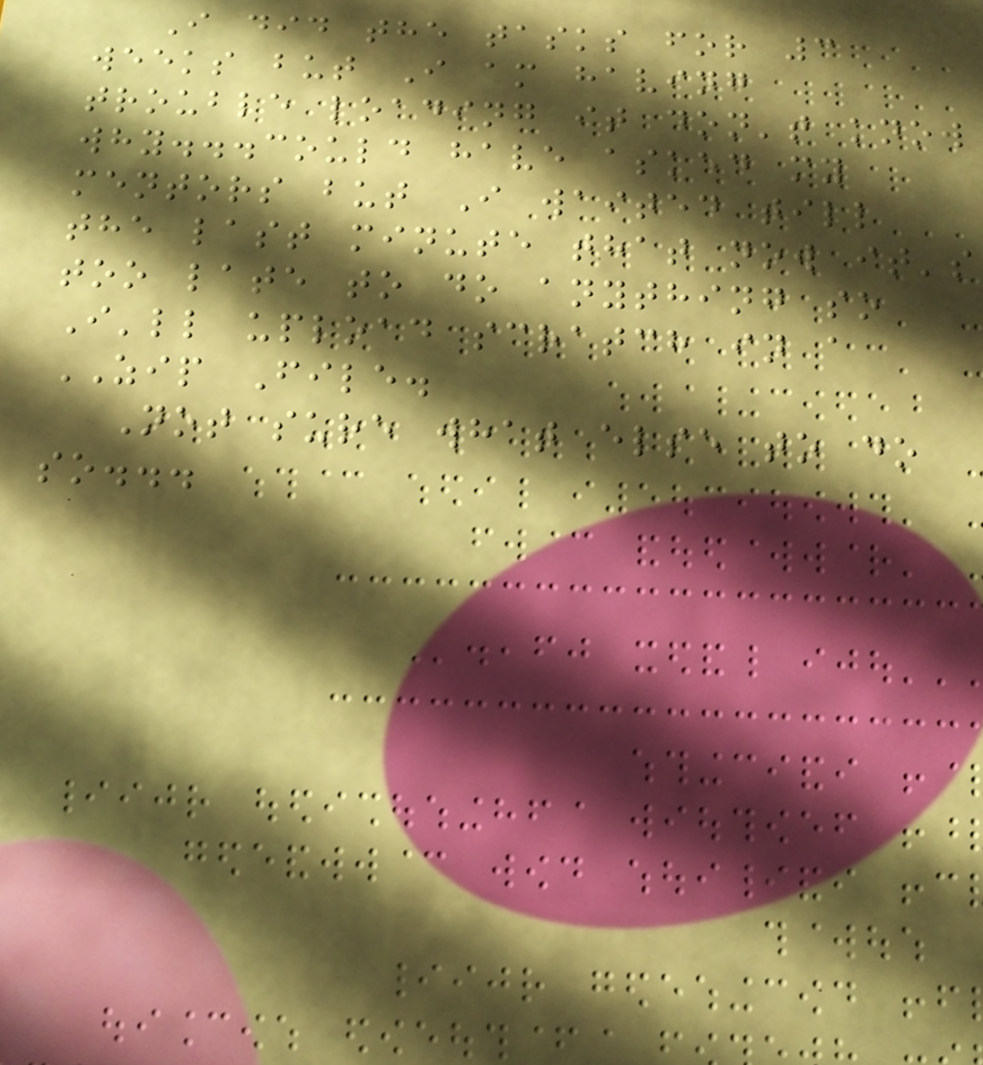I did the tasks for 3
weeks but I am having
trouble loading it don't know
why...could have asked my
mentors but I waited till
the last minute that now it's
too late to do anything so
I'll upload scratch in a
ZIP File.
Not sure what else to do
so...
